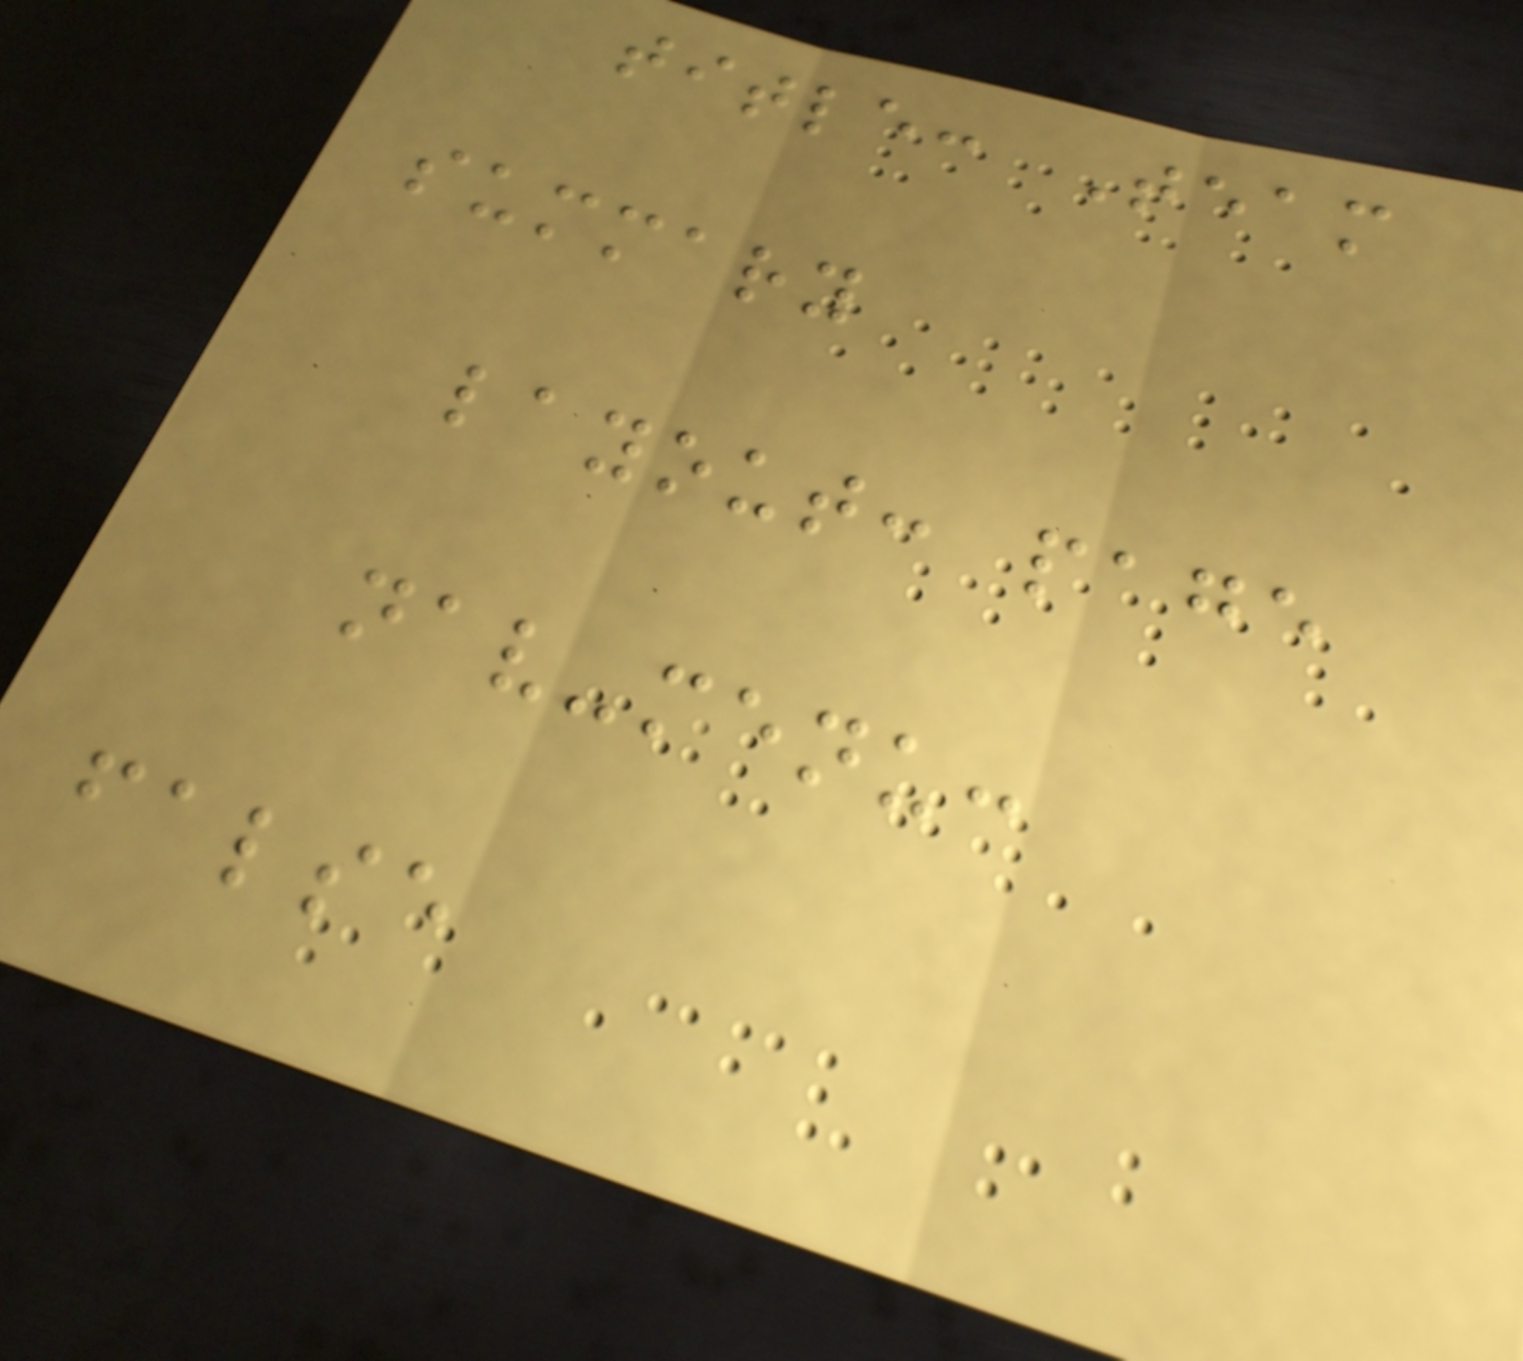title: Team
summary
layout: page
nav-menu:
false
